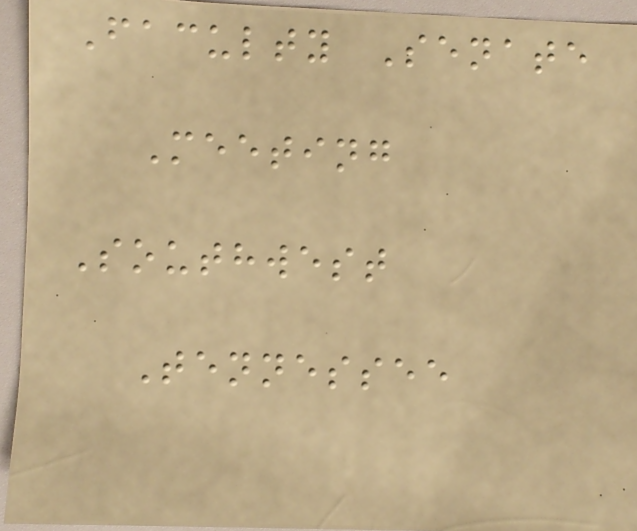Faculty Senate
Meeting
Southwest
Tennessee
